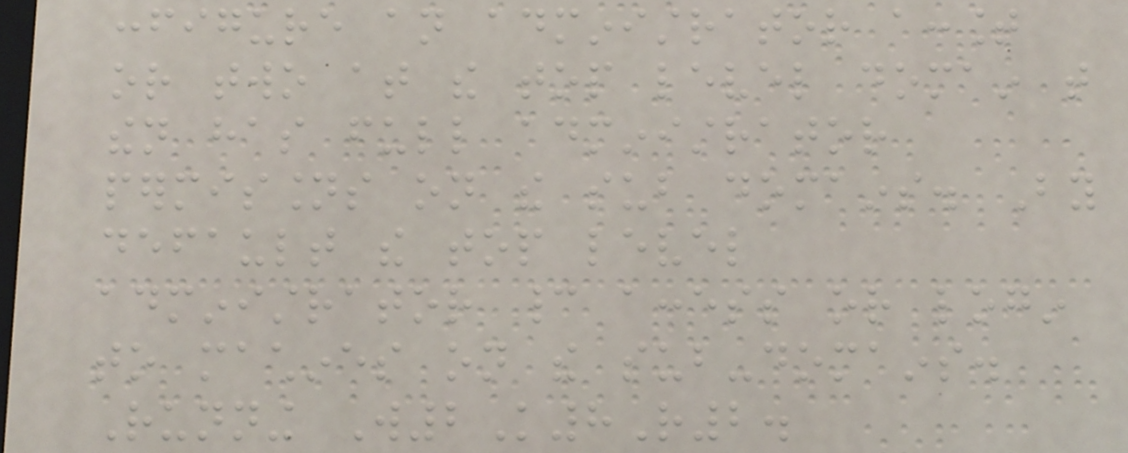configure an administrator account
or two at the top level domain that
then has full administrator
permissions on the sub domains. By
default the top level
administrator cannot access or login
to machines on the sub-domains.
Running W2K8R2.
